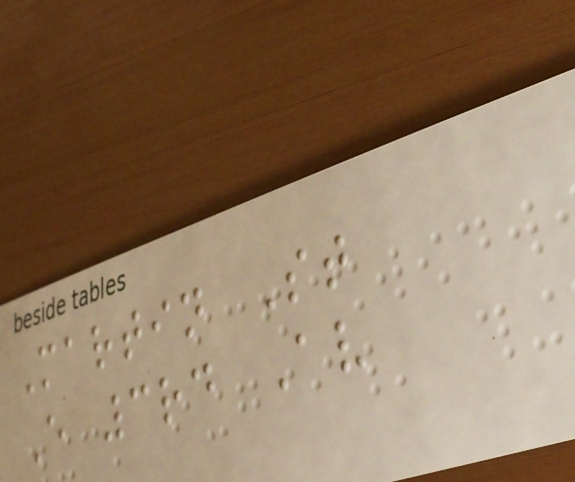Martin St
E 3rd Av
